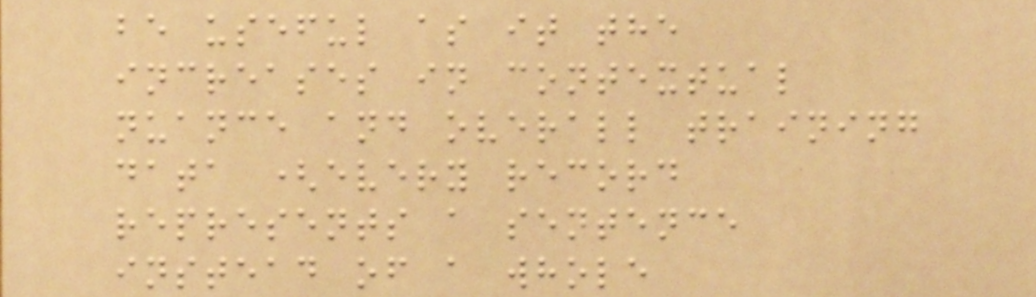be useful as it the
increases in contextual
nuance and overall training
data (every record
represents a sentence
instead of a whole
